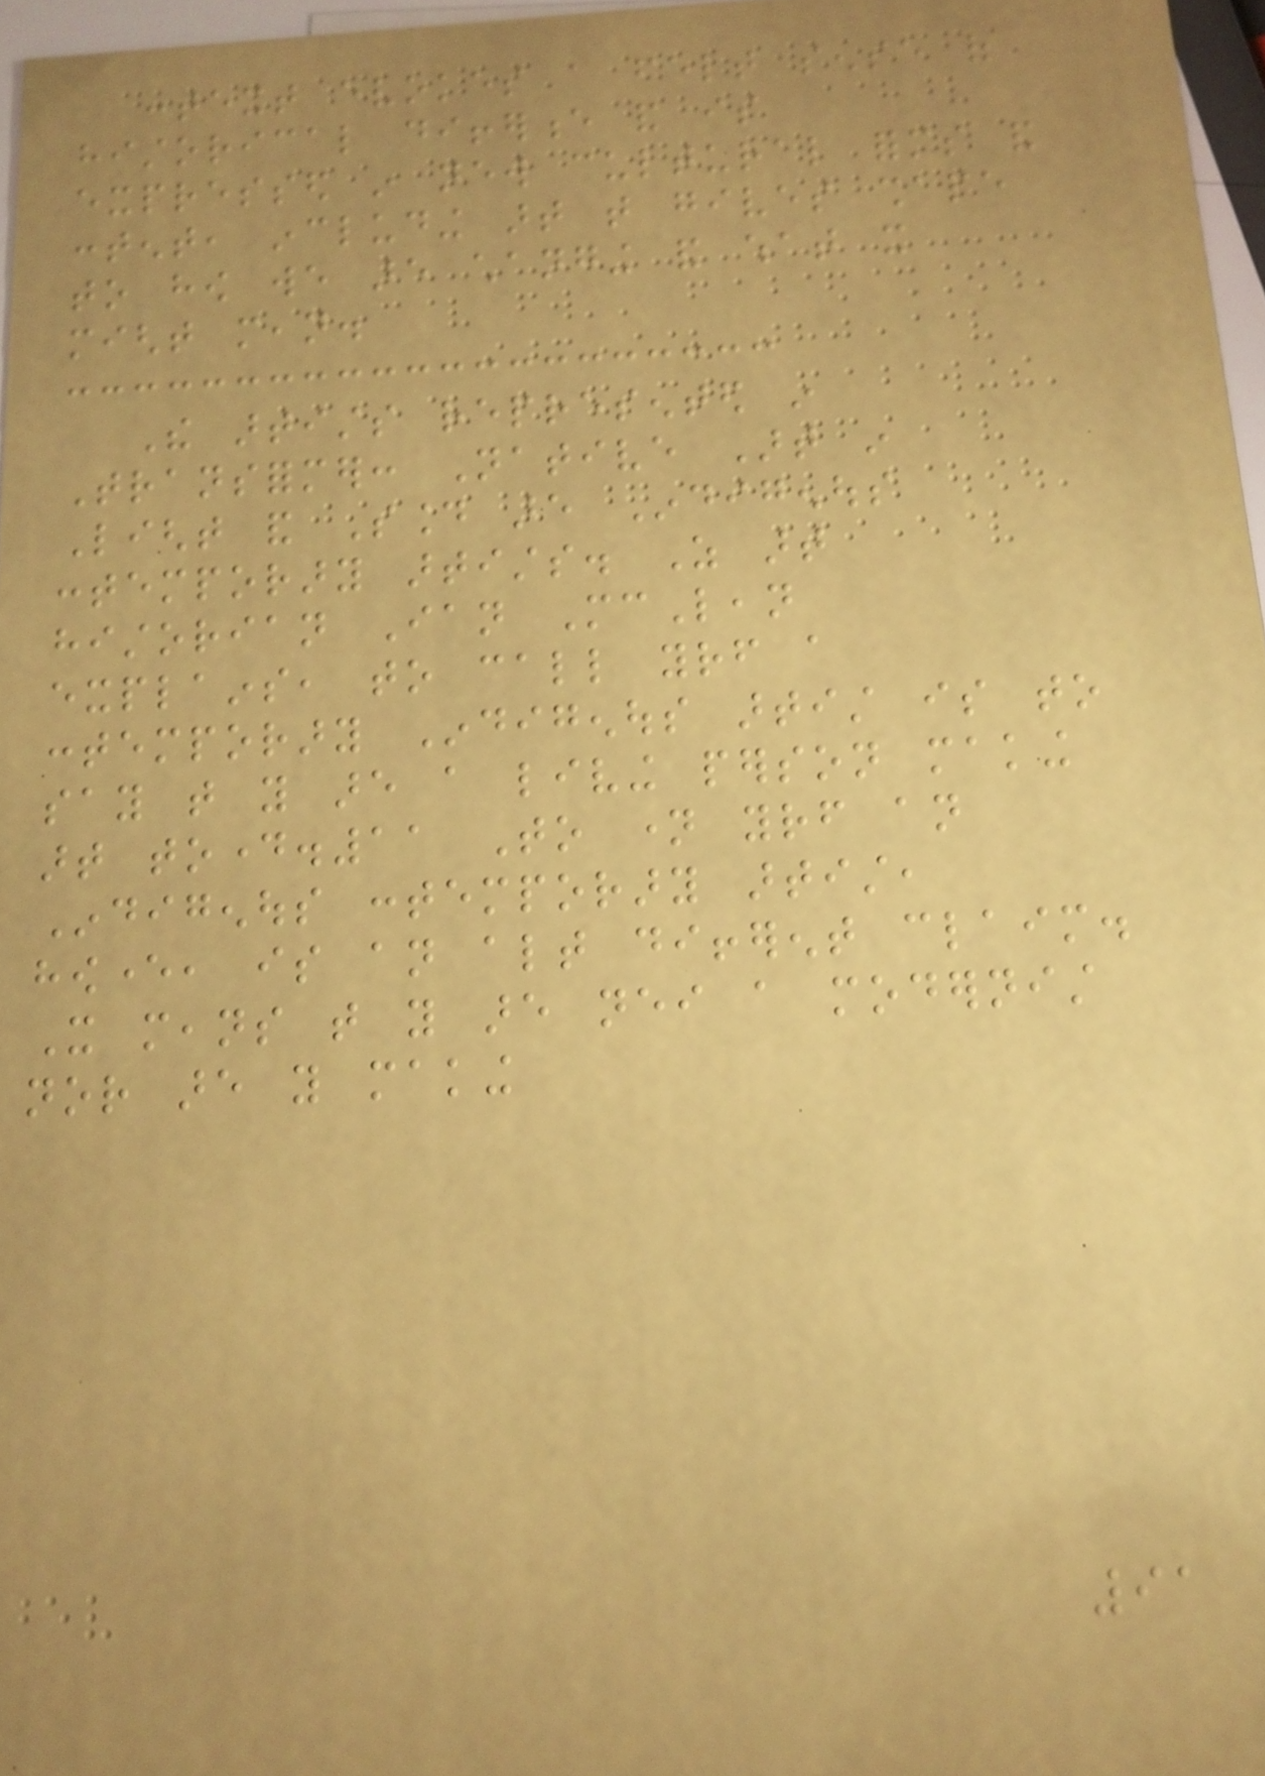context evokes a felt sense of
historical difference and is
expressed in new cultural forms and
content, including art that gives shape
to how we are changing and what it
might mean.
The artists represented in
Transformer: Native Art in
Light and Sound are Indigenous
contemporary artists. As art
historian Ian McLean
explains, to call yourself a
contemporary Indigenous artist is to
say that you are a living person making
art today.11 To name yourself an
Indigenous contemporary artist,
however, is an altogether different claim.
It means that you are neither a modernist
nor are you making
91
